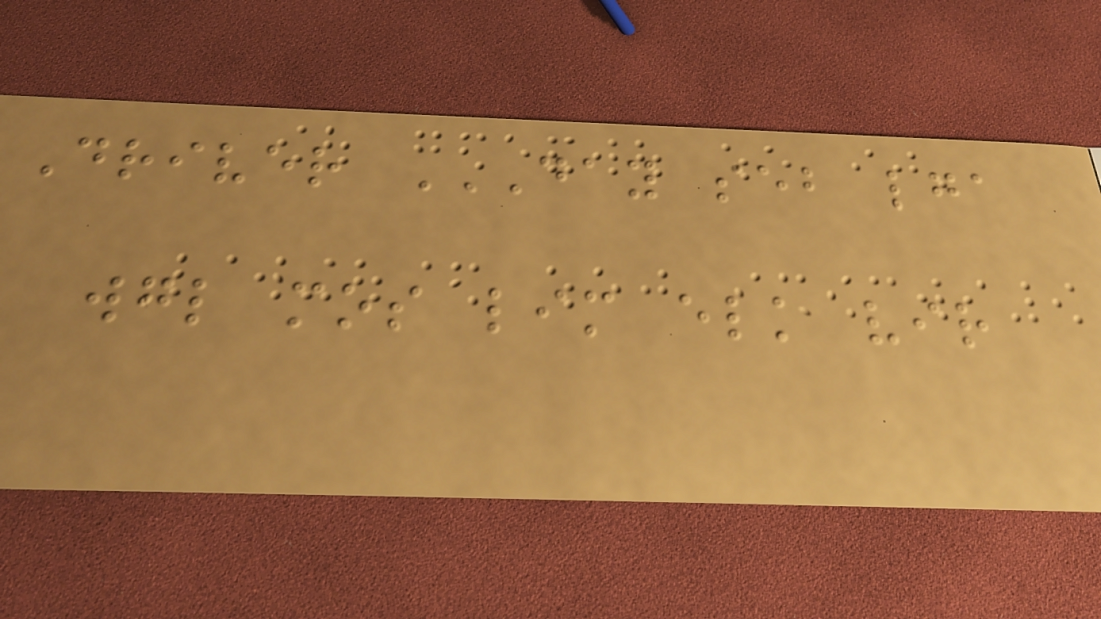Driver DAY SEB LGA
WGL MOS LIM ELK VIR
